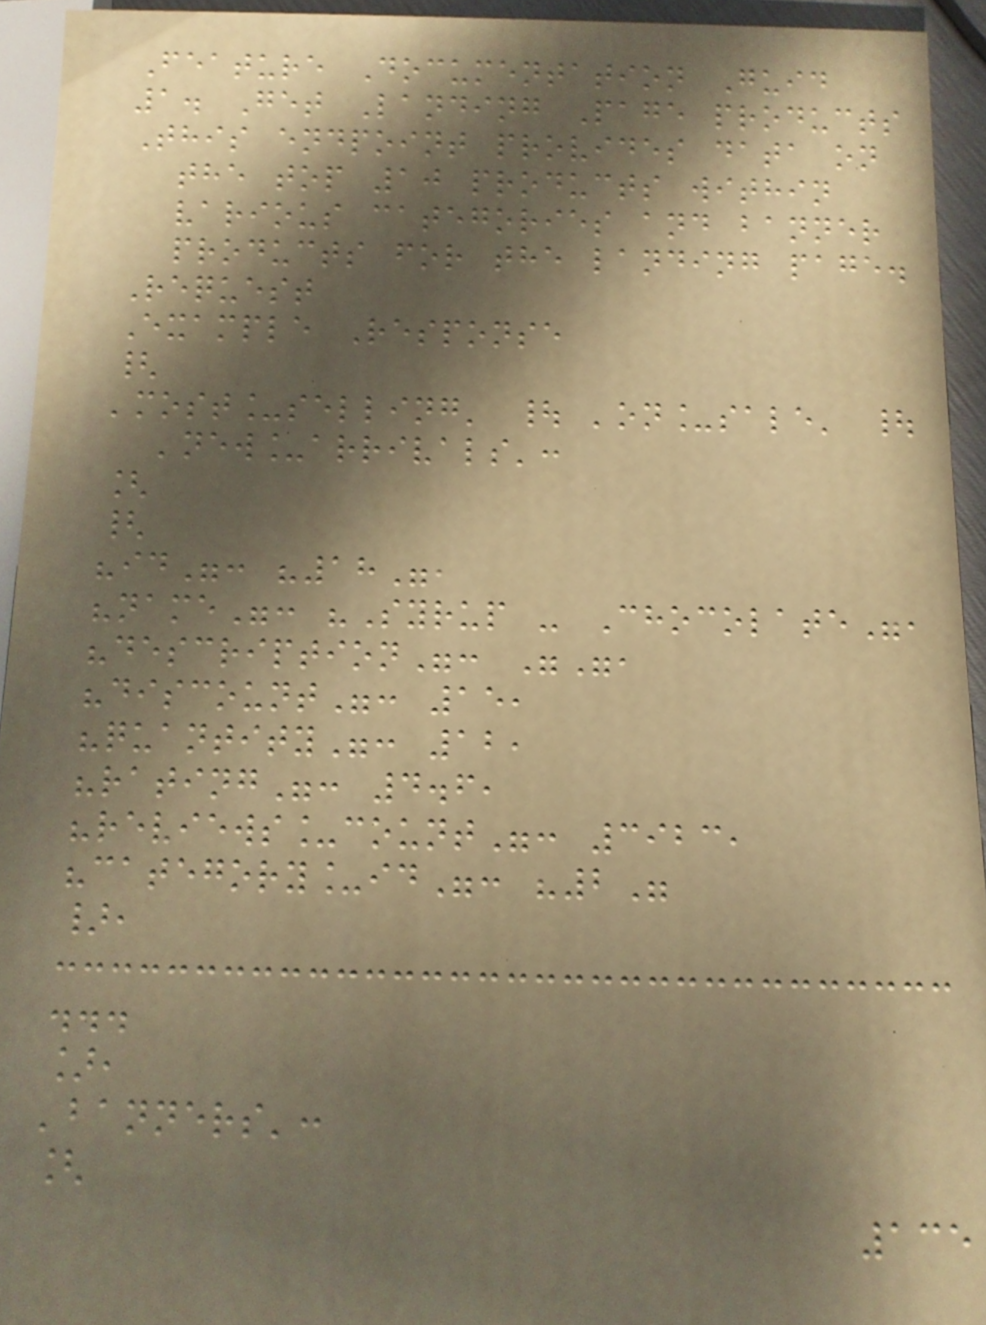Feature Documentation Guid
1. Get Landing Page products
This endpoint provides data on
the top 10 products within
various categories and banner
products for the landing page.
Request
Example Response
{
'most_selling' | 'on_sale' |
'new_arrivals':
[
{
"id": "18",
"name": "Syrup - Chocolate",
"description": "",
"discount": 15,
"quantity": 12,
"rating": 4.6,
"reviews_count": 3923,
"category_id": "2"
},
...
],
'banners':
[
135
